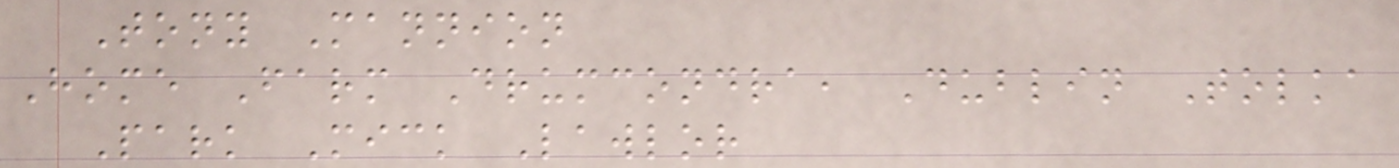Tony Mannion
Home Farm Drumcondra, Dublin Tolka
Park Mick Lawlor
